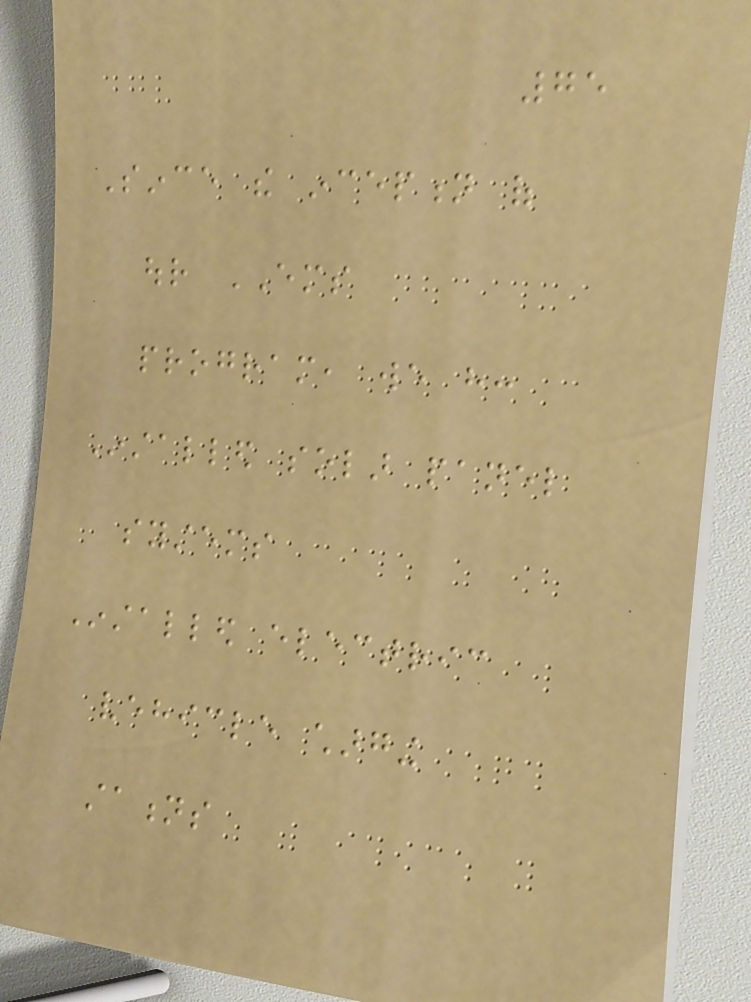75
Since the inception of
our EMS
program, we have:
Installed solar panel
systems
Installed electric
vehicle charging
stations
